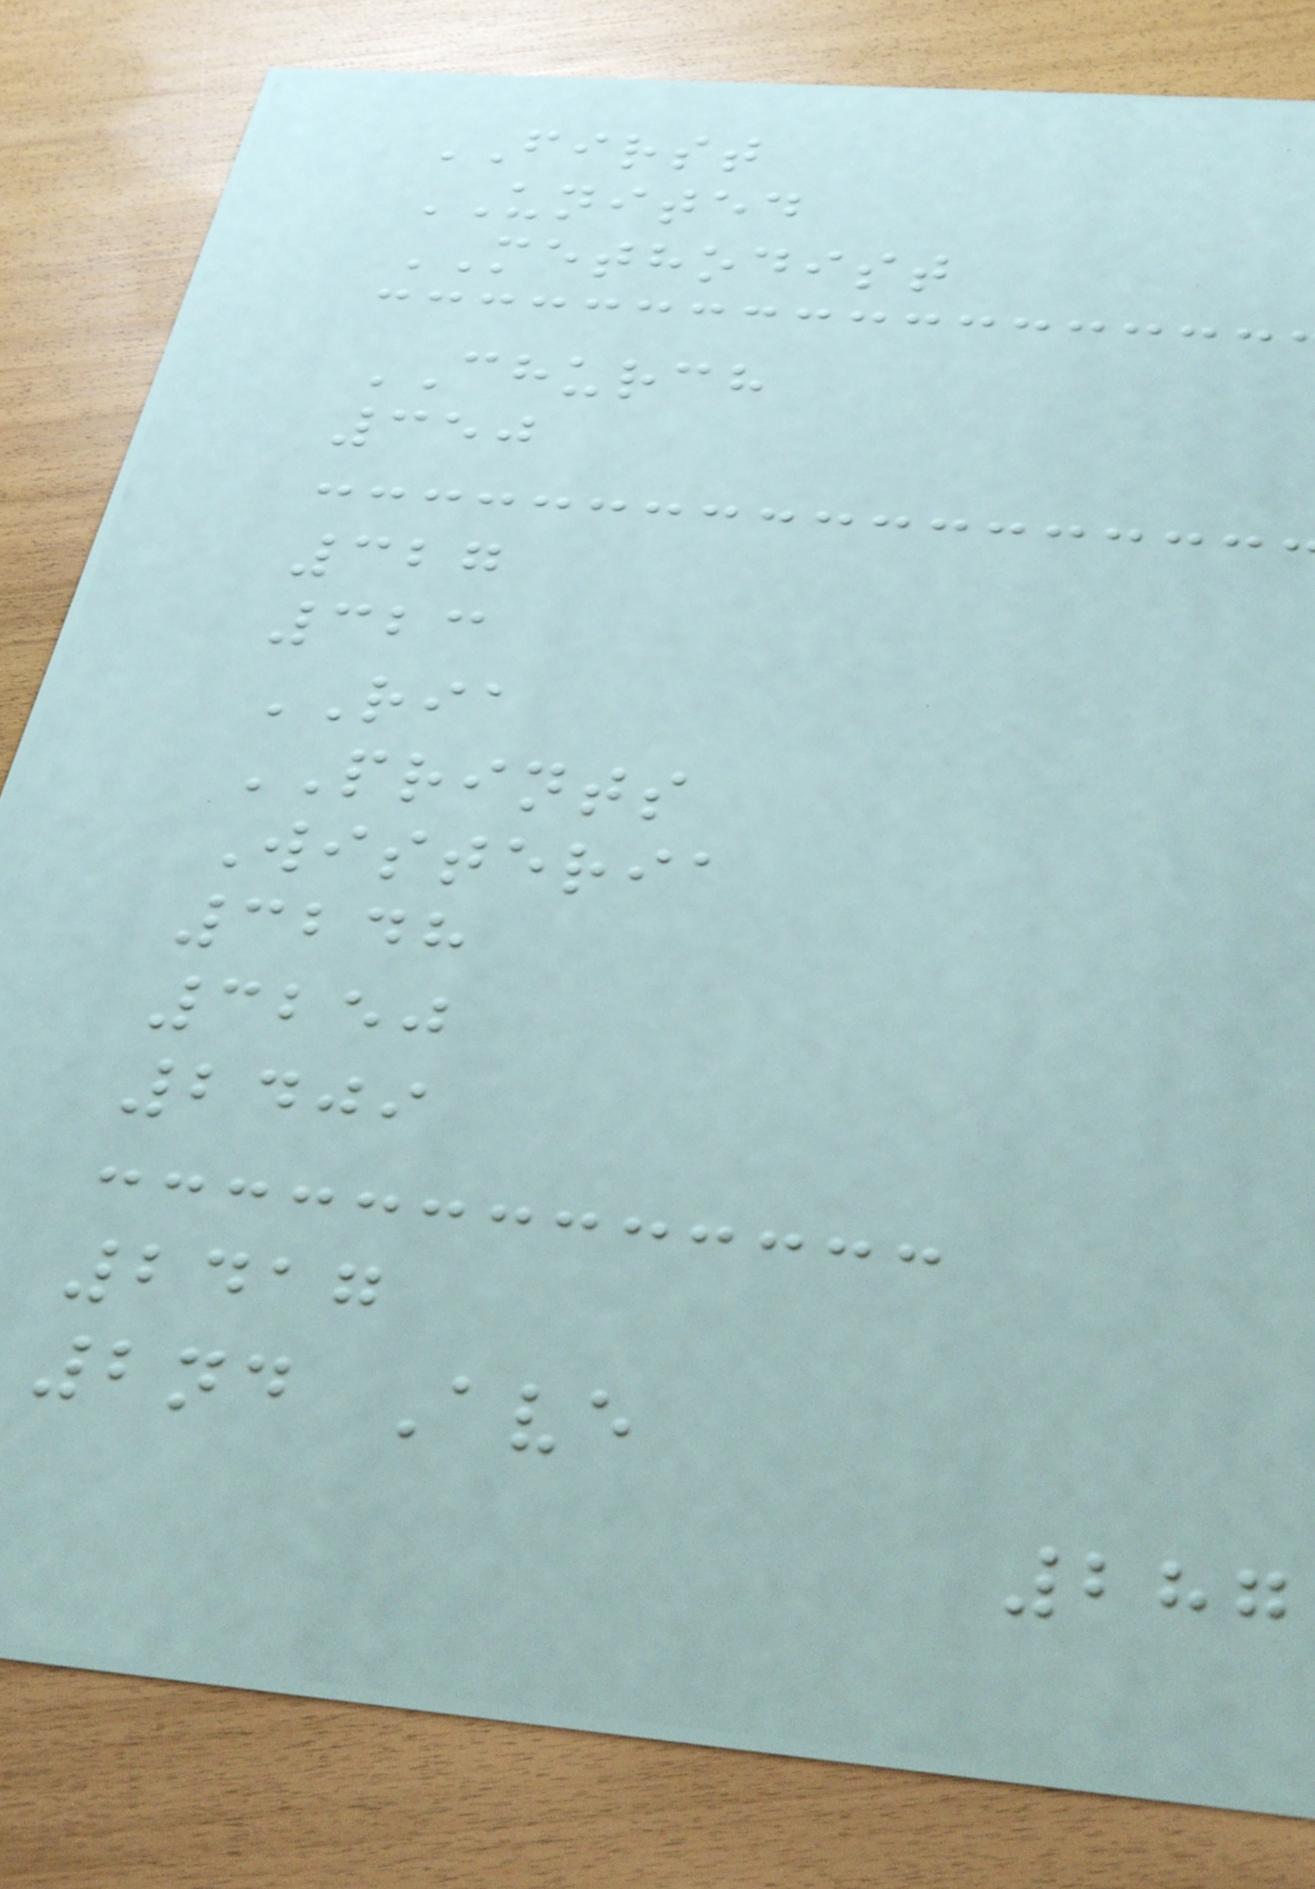FIRST
UNITED
METHODIST
CHURCH
350
327
323
RIA
PRINTS
Wisteria
3248
3250
2409
2417
2nd Ave
287
